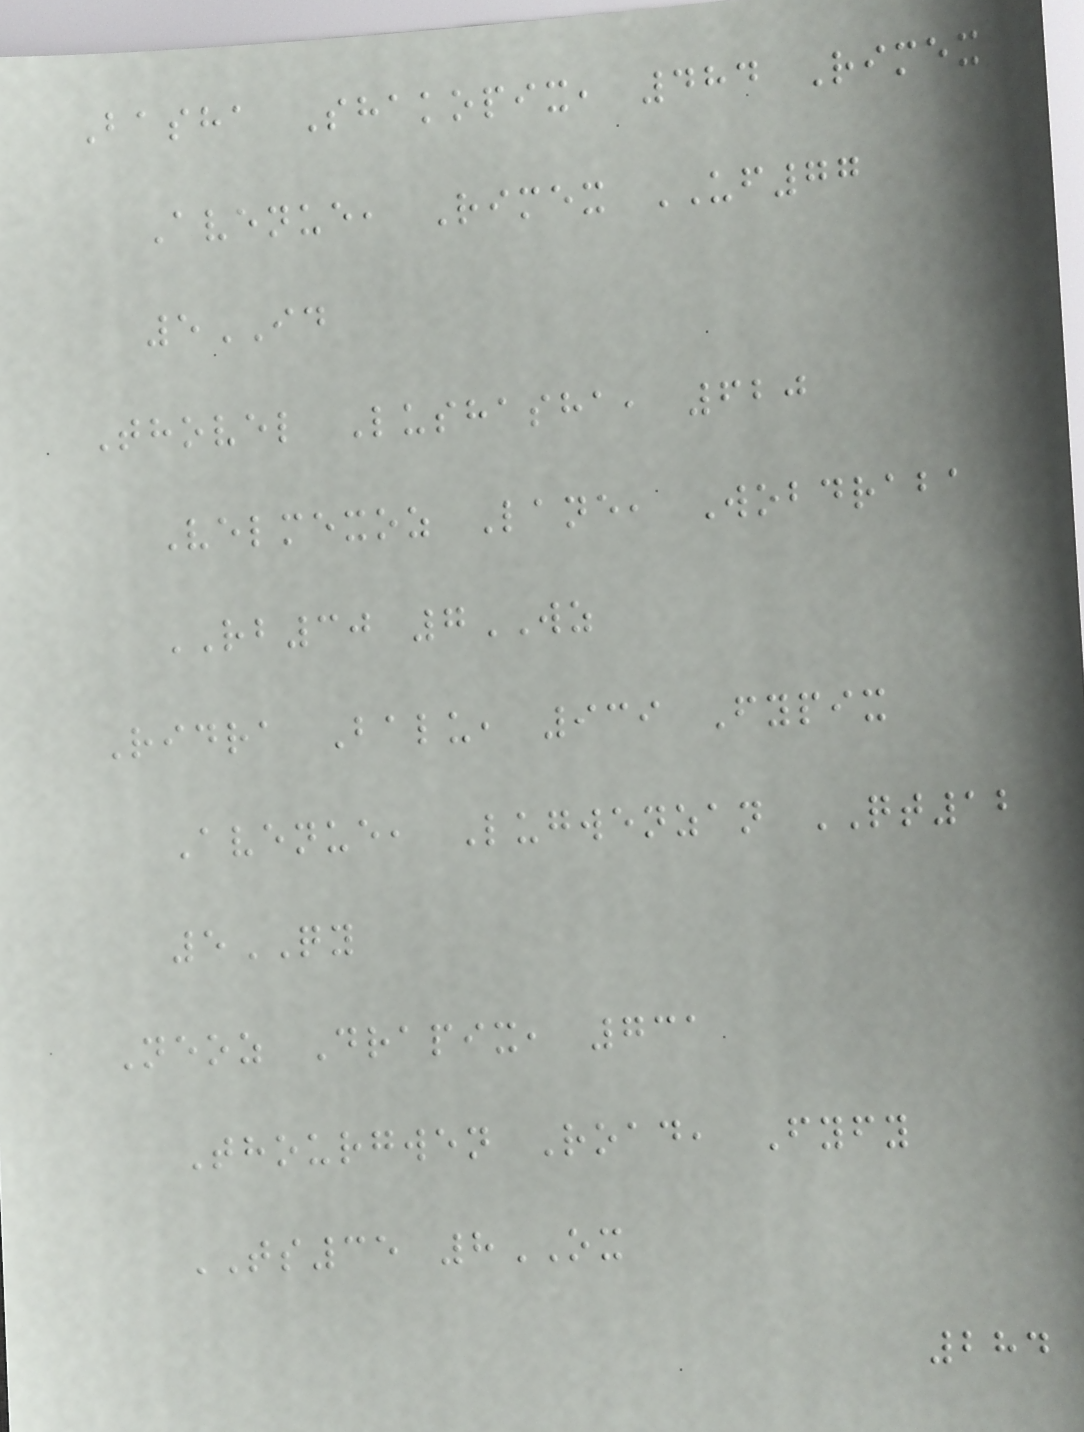Basha Shakopix, 484 Rimex
Avenue, Rimex UF77
5ID
Thovel Lushasha, 620
Velmexoz Lane, Wobdraba
RB30 7WZ
Ridra Balu, 939 Fypix
Avenue, Lugwenzan QT12
5QY
Neoz Drapix, 731
Thourgwen Road, Fyfy
TS35 8OX
284
